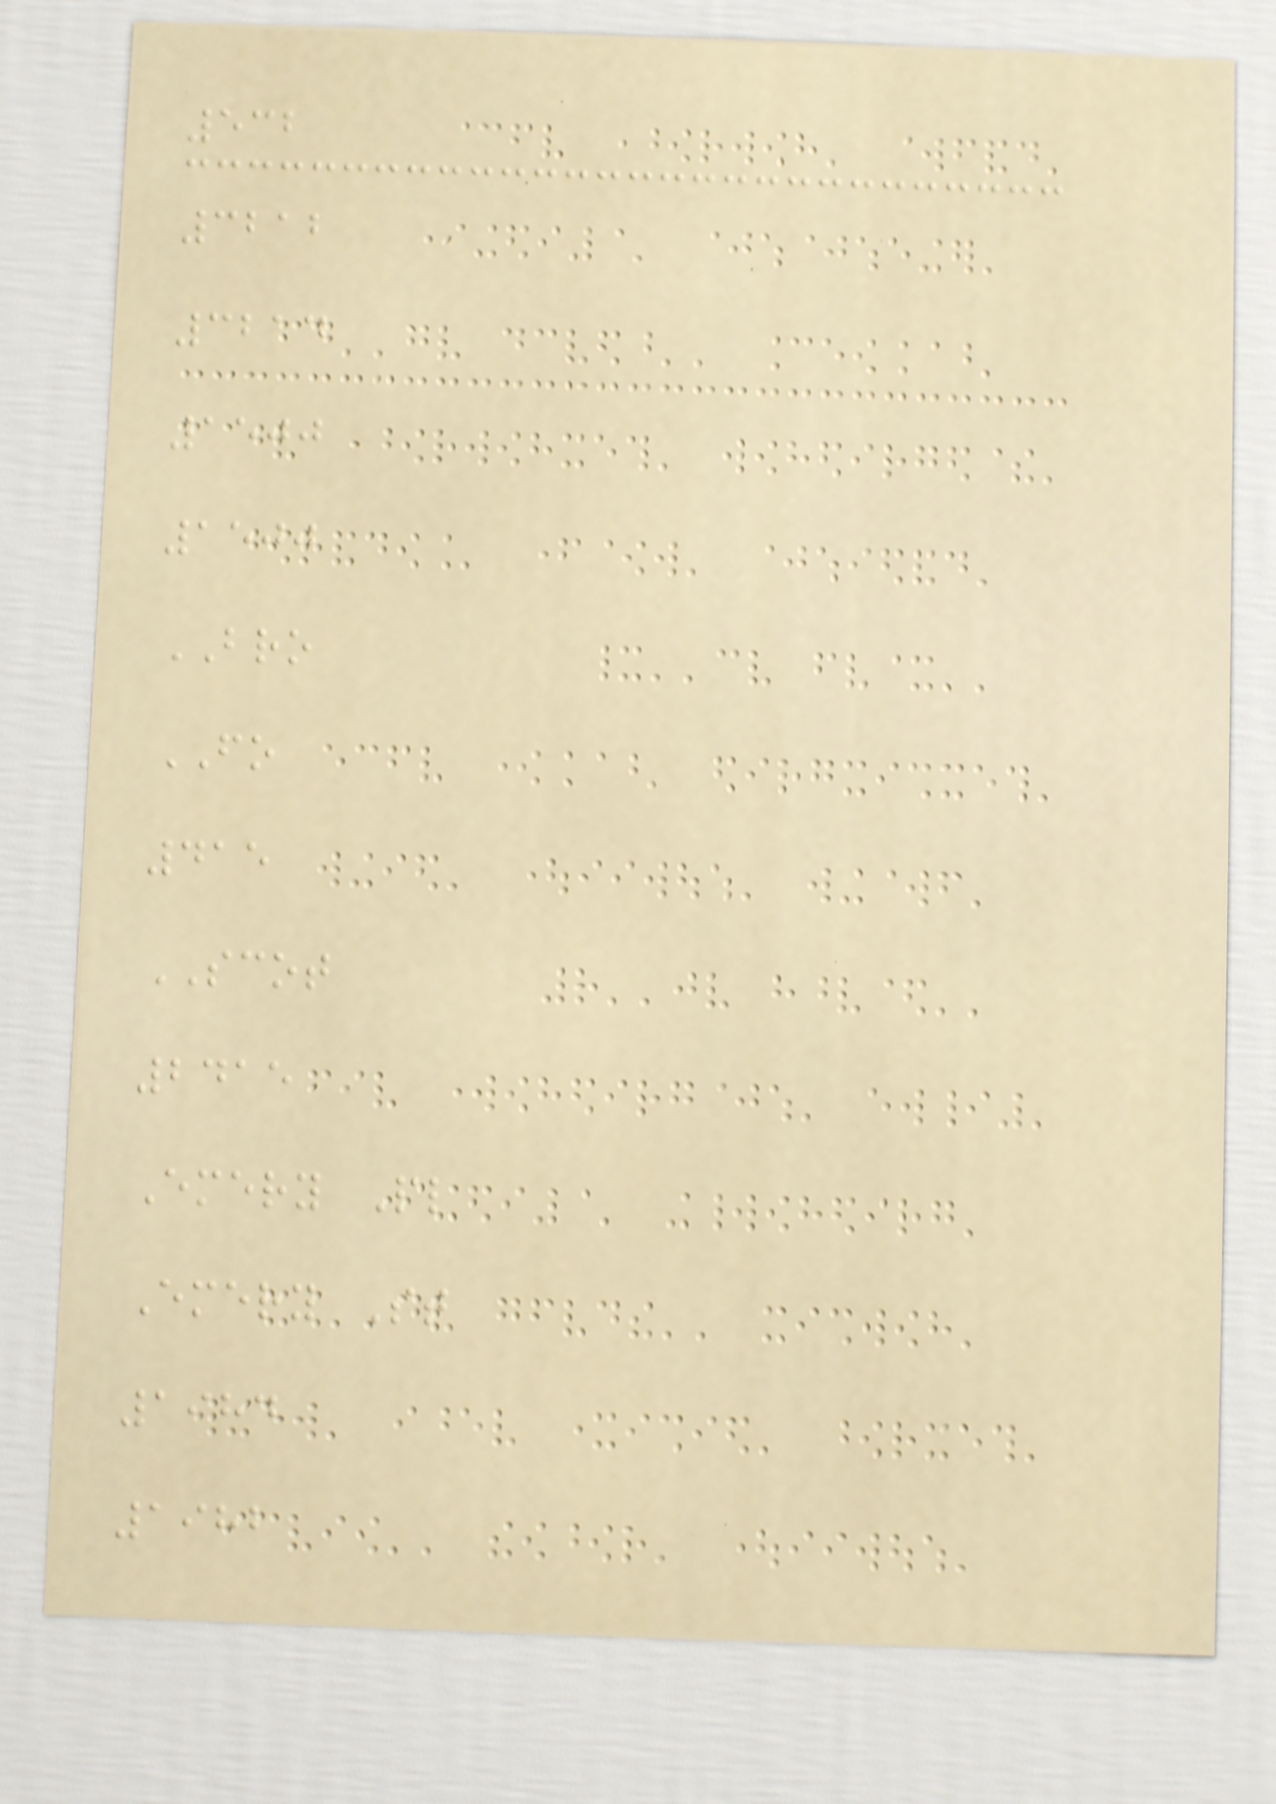532
3212
3214
1500
1500
BRO
FO
415
SCOT
2415
Emery Pl
Emery St
1984
1982
